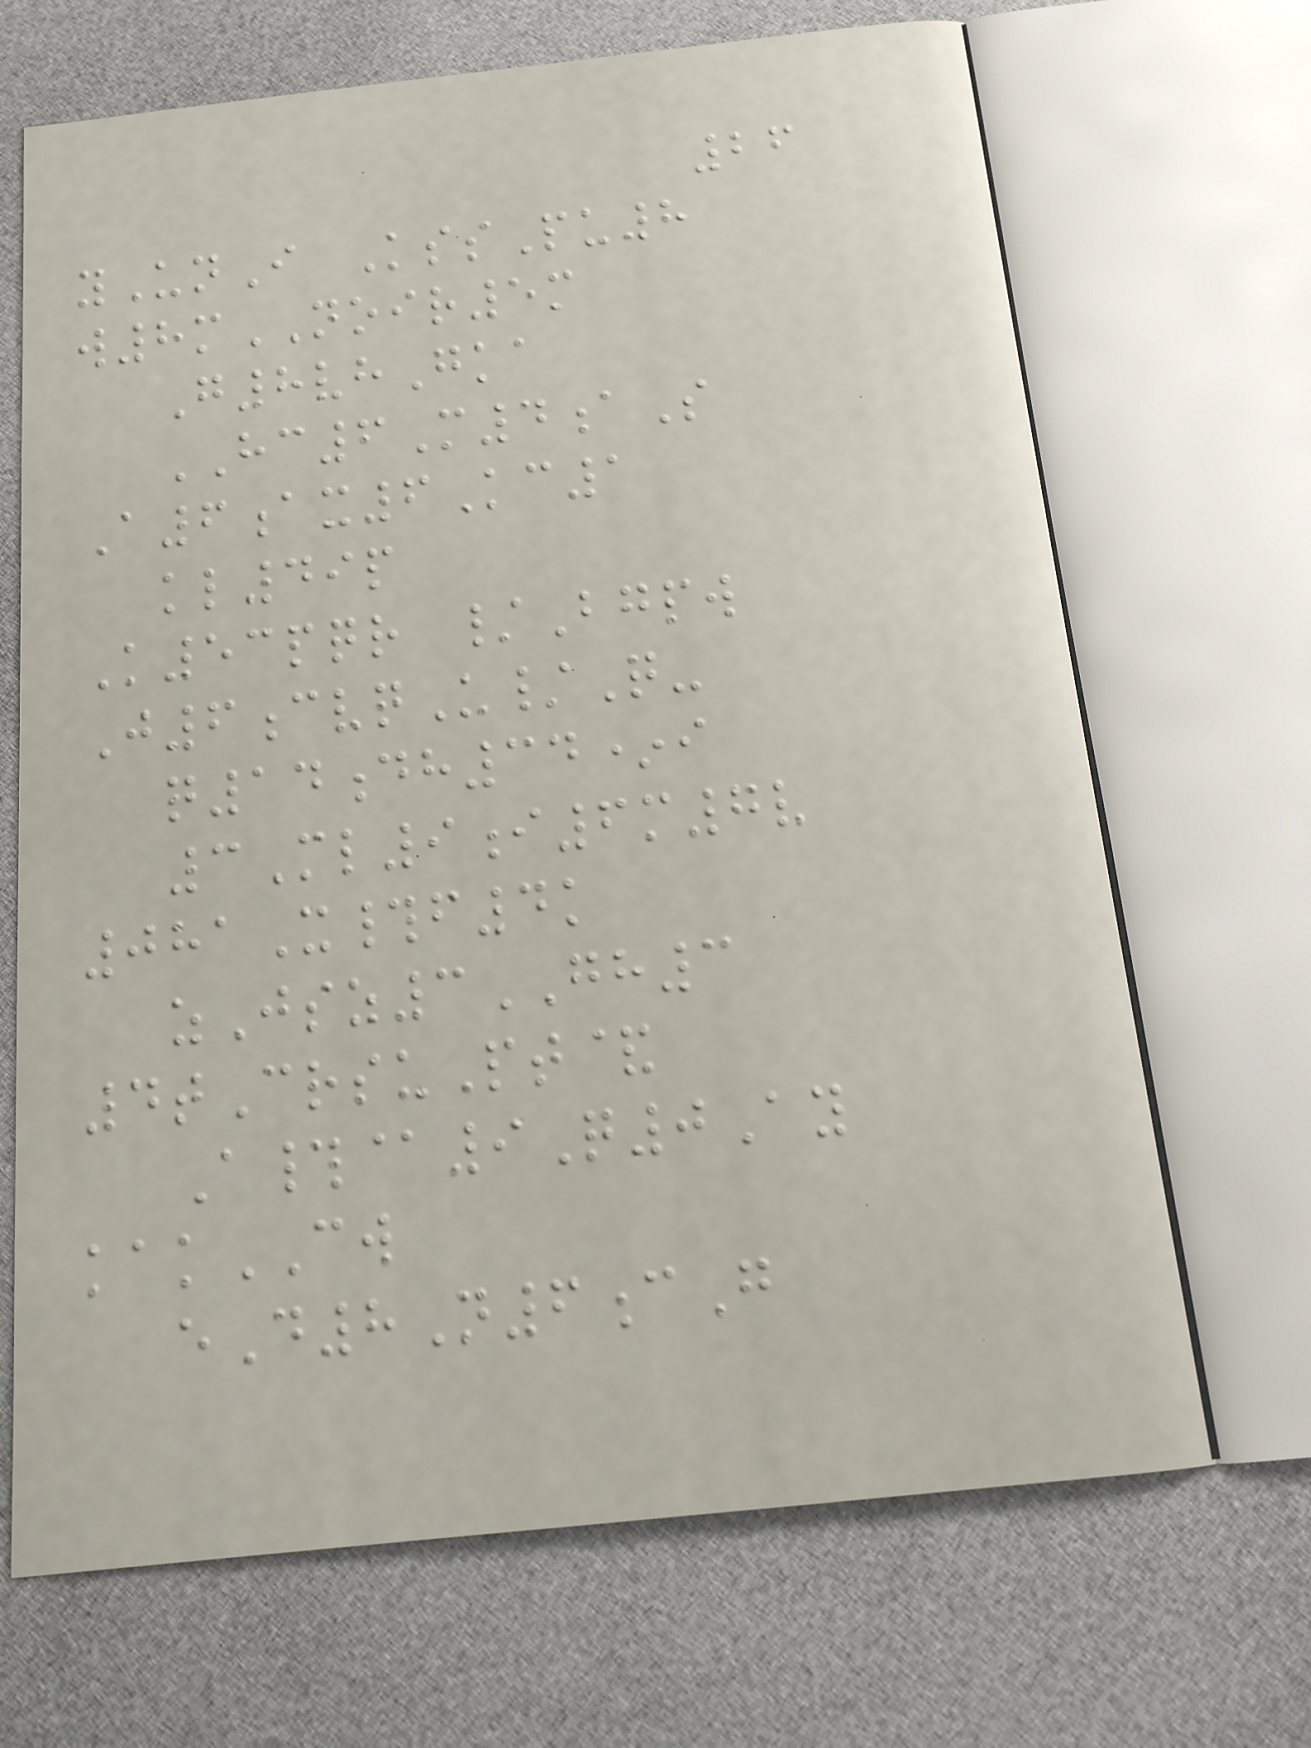26
yUnI KssPu8
w8mNOIR5m
G8vhGka
HC6M4aS
A6ax6Kc1
kl49p
K53pqr /Bgpw
J6cvqU/Q-
q14dh34*i
3Ml9i6m7v
081X#f4k
zJsz3GH3
4tCrsuPt&
A#@9Q0Ay
kakCW
eD8N6cG
